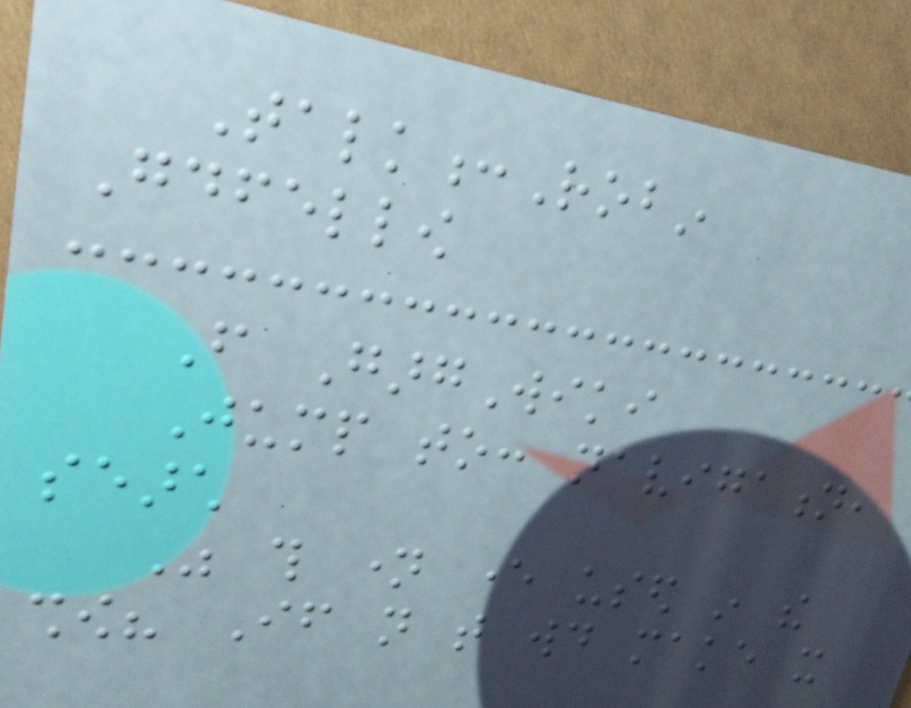Talk:Robin
Goodfellow
From GargWiki
Jump to: navigation,
search
Was this name ever used in the
show? If not that would make it
